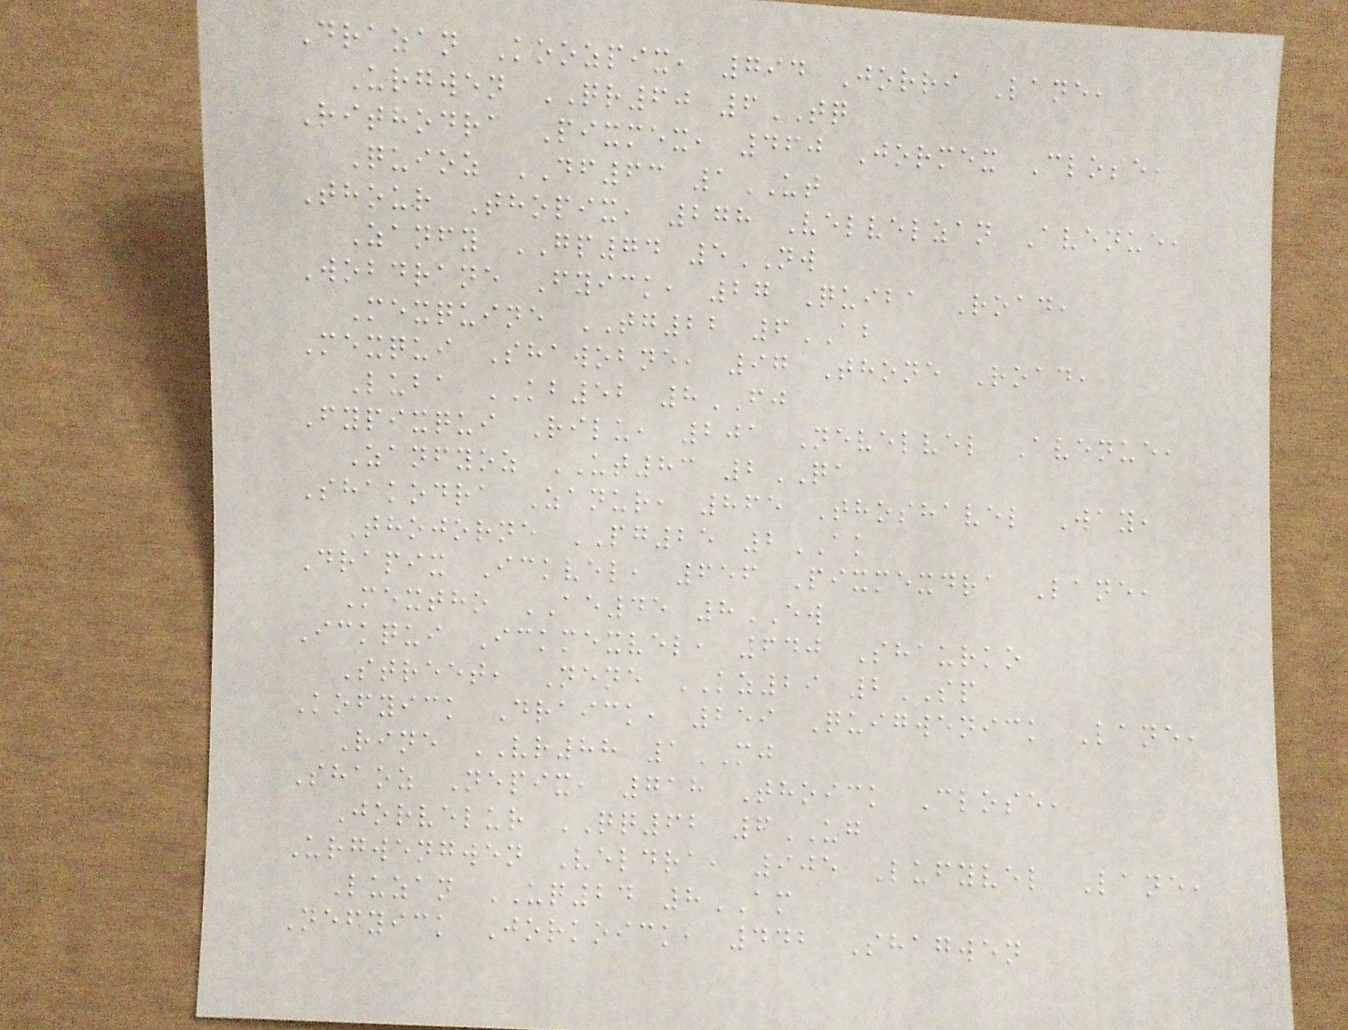Drazan Koozpix, 794 Jorri Lane,
Urgwen QR60 6TQ
Rithodra Pixmex, 460 Jormex Close,
Quioz DF63 1UT
Thour Thopix, 278 Velvelzan Avenue,
Zanfy GP74 5NW
Wobdrane Fyick, 27 Quiba Road,
Mexquine TG22 6AB
Mexqui Shawobne, 97 Thone Road,
Luba KB52 8FJ
Fypixqui Rilu, 201 Nevelvel Avenue,
Zanfyoz UT83 2QA
Shakodra Zanur, 865 Thoshavel Way,
Thojorne PG25 2AK
Drapix Ickvel, 656 Pixmexdra Lane,
Mextho AE45 8EW
Ickqui Ickmexvel, 640 Shaurko
Street, Nene KZ29 2SP
Kofyick Draick, 259 Quigwenick Lane,
Rine VR88 1MJ
Shaoz Nepix, 718 Thoick Close,
Jorvelur QQ62 6UG
Urgwengwen Veldra, 905 Lufyvel Lane,
Luzan UQ24 8AM
Nefyick Jorkoick, 442 Shagwen
